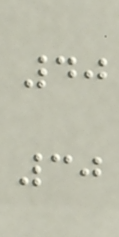40
30
